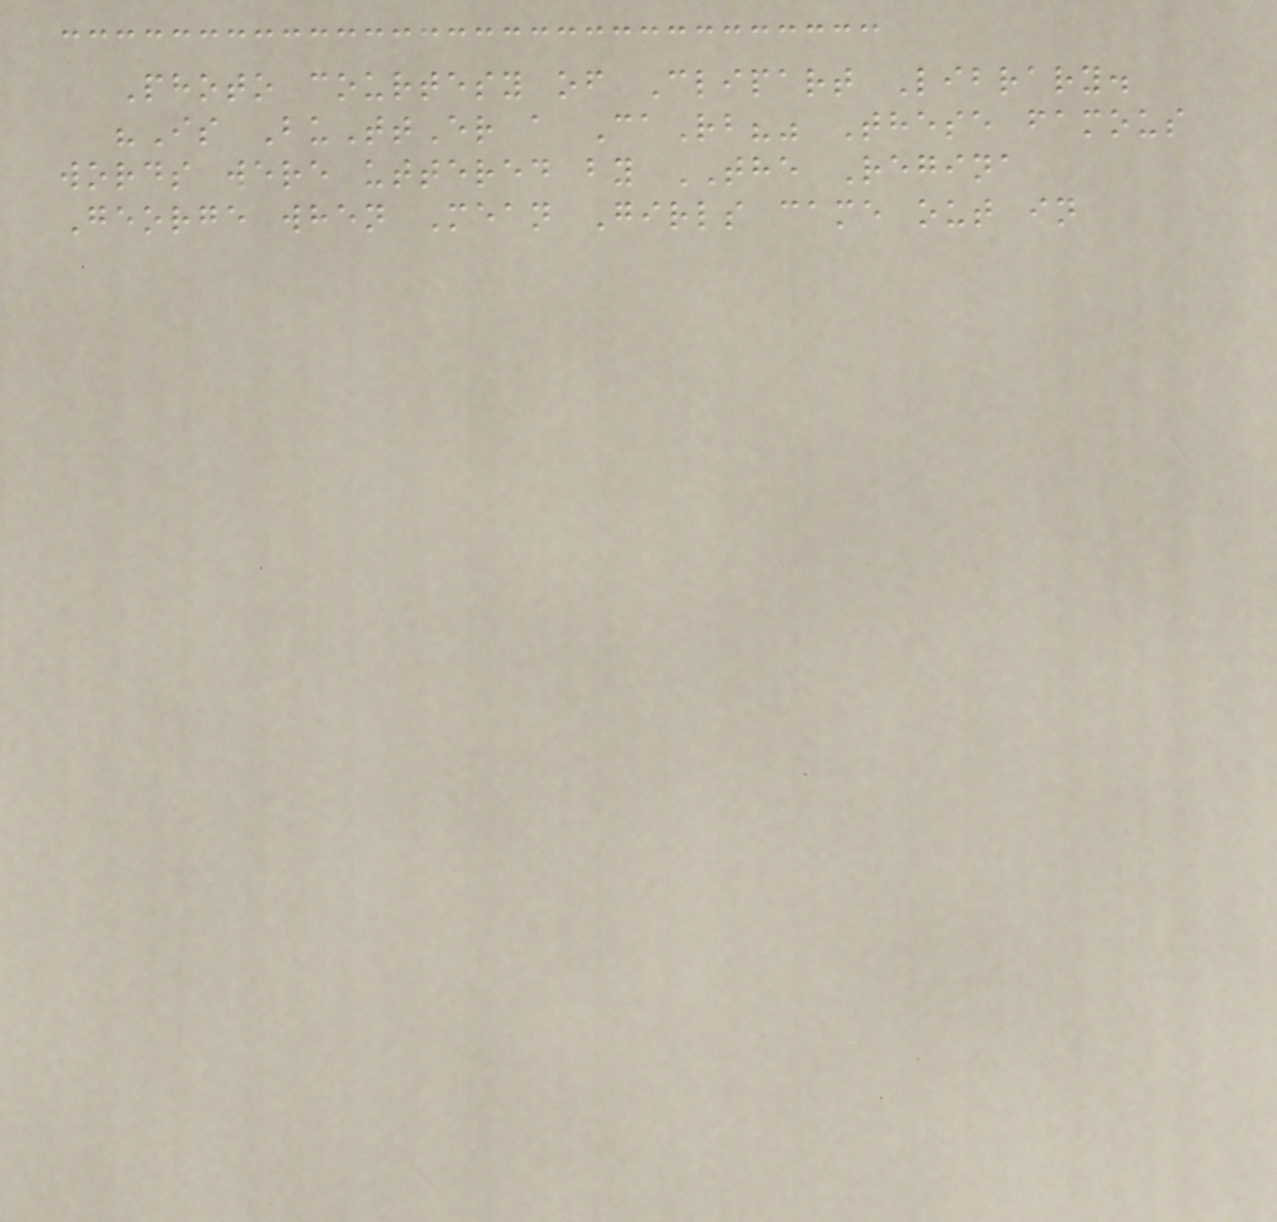Photo courtesy of Clipart Library.
"Is BuTtEr a CaRb?" These famous
words were uttered by THE Regina
George when Mean Girls came out in
